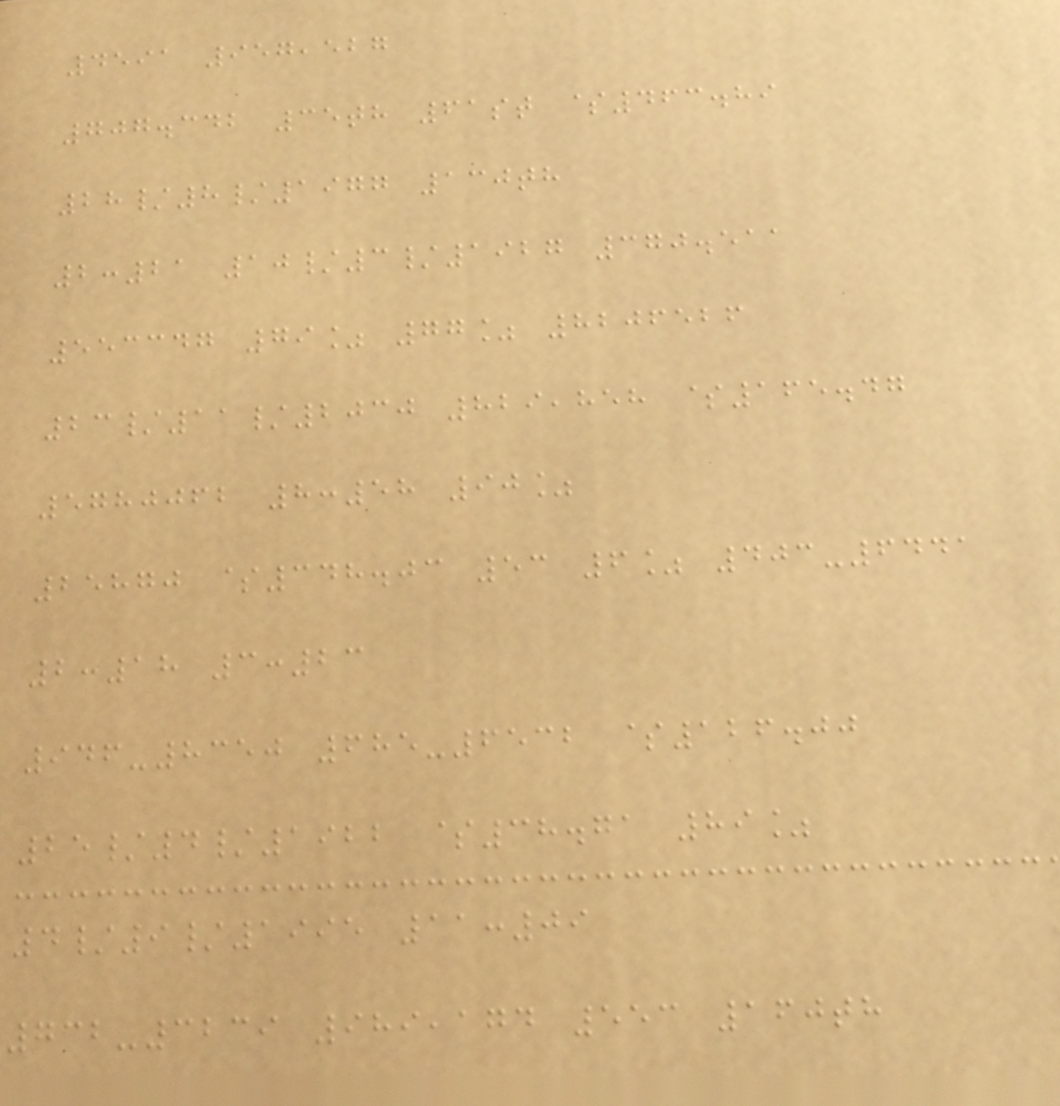4591 957,527
707.342 35th 61st $463.89
28/8/1977 130th
2:21 10/3/1927 370.511
553347 79% 77% 8206526
23/11/2030 829,858 $165.47
5780062 8:58 90%
25870 $348.03 53 6% 403-6441
2:18 3:23
946-8350 685-6532 $126.00
25/4/1922 $38.71 89%
4/9/1995 11:09
732-3239 989,174 553 160th
